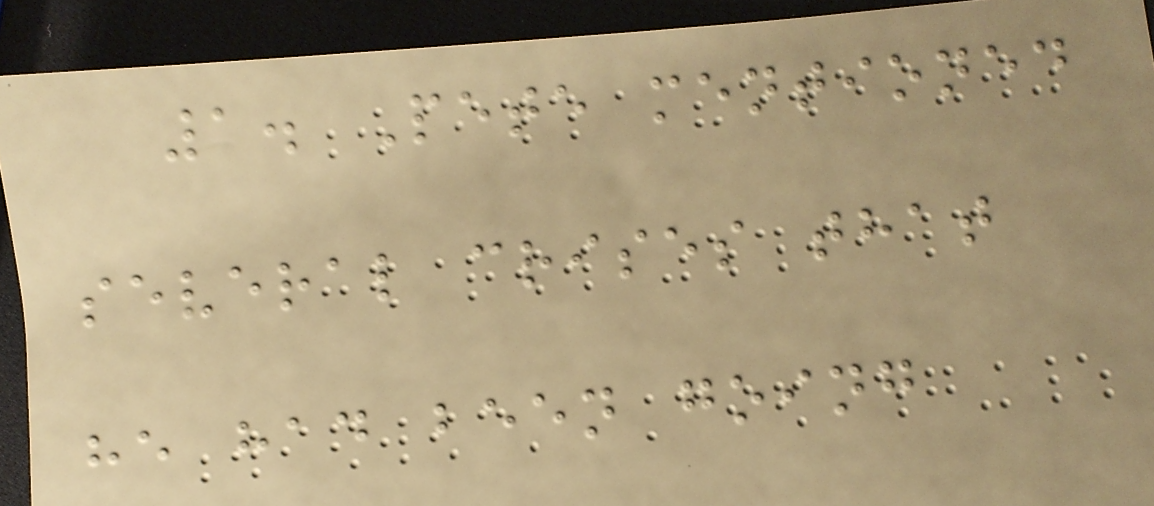1. Pete mentioned
several crises that
he had been going
